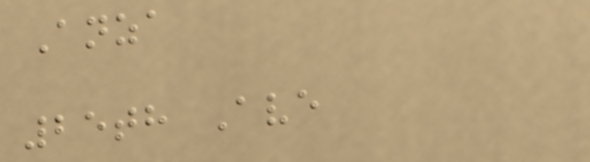Anza
25th Ave
